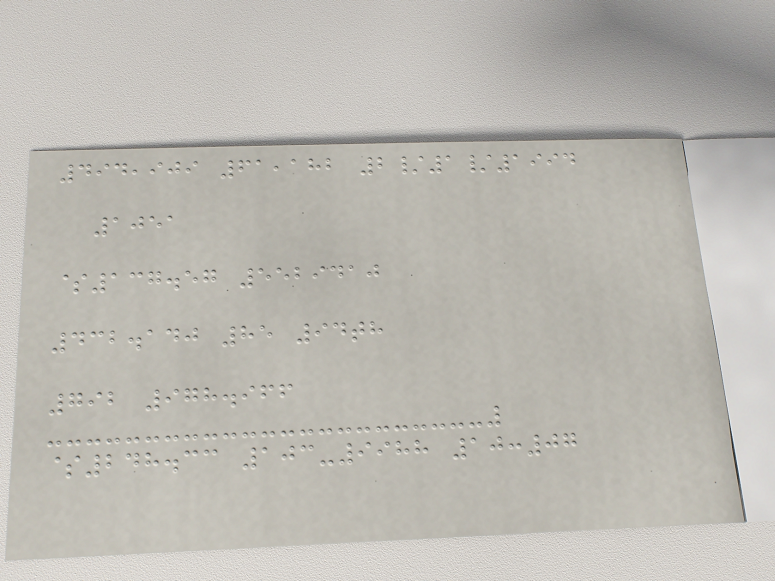494,909 61,182 2/1/1994
1051
$137.57 5529410
432.140 85 94th
792 978.966
$248.33 103-9988 10:07
